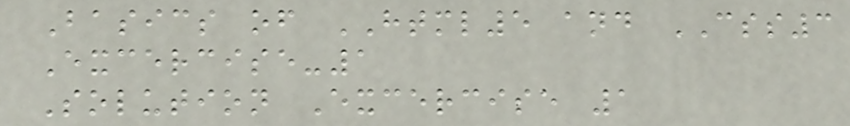Basics of HTML5 and CSS3
Excercise-1
Solution Excercise 1
